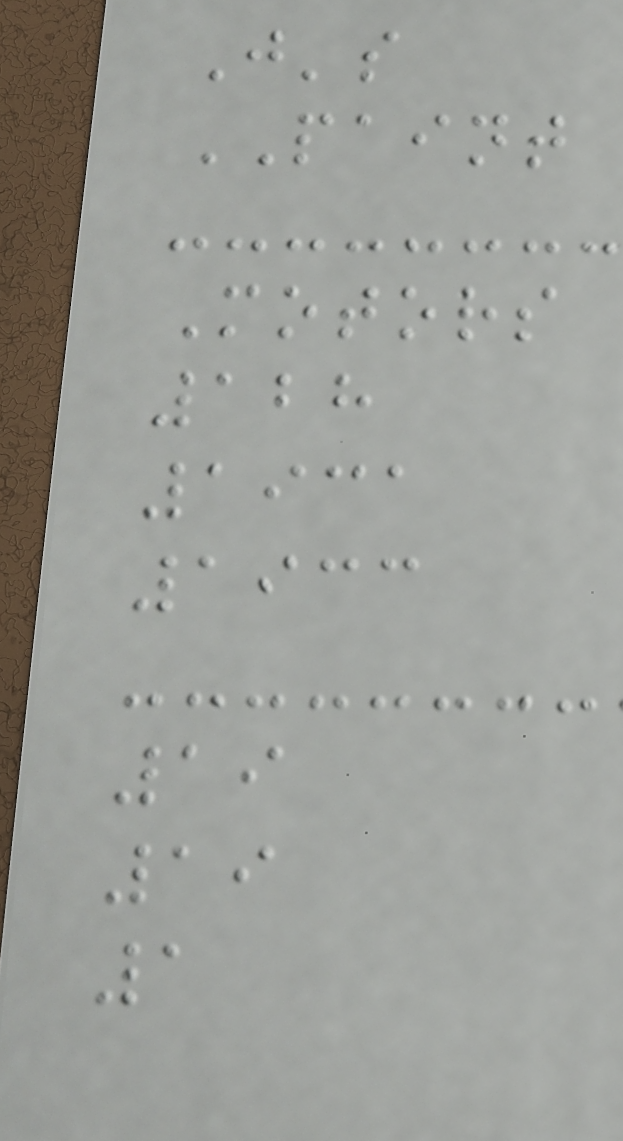J's
PAINT
Motors
128
1931
1933
19
19
1
